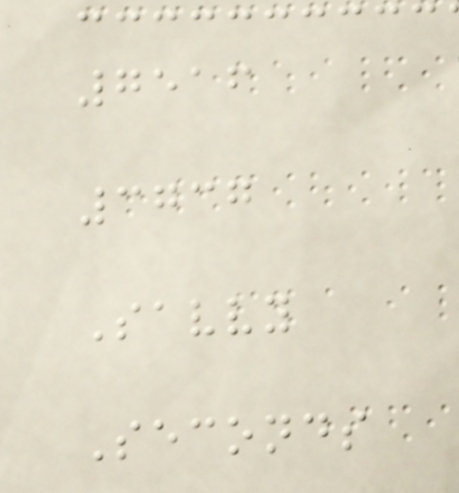7516
3737
Savvy
Seconds
